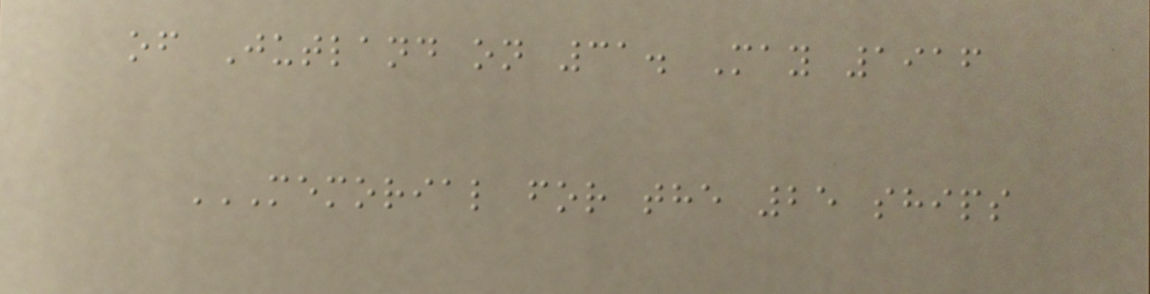of Jutland on 31. May 1916
MEMORIAL FOR THE 25 SHIPS
